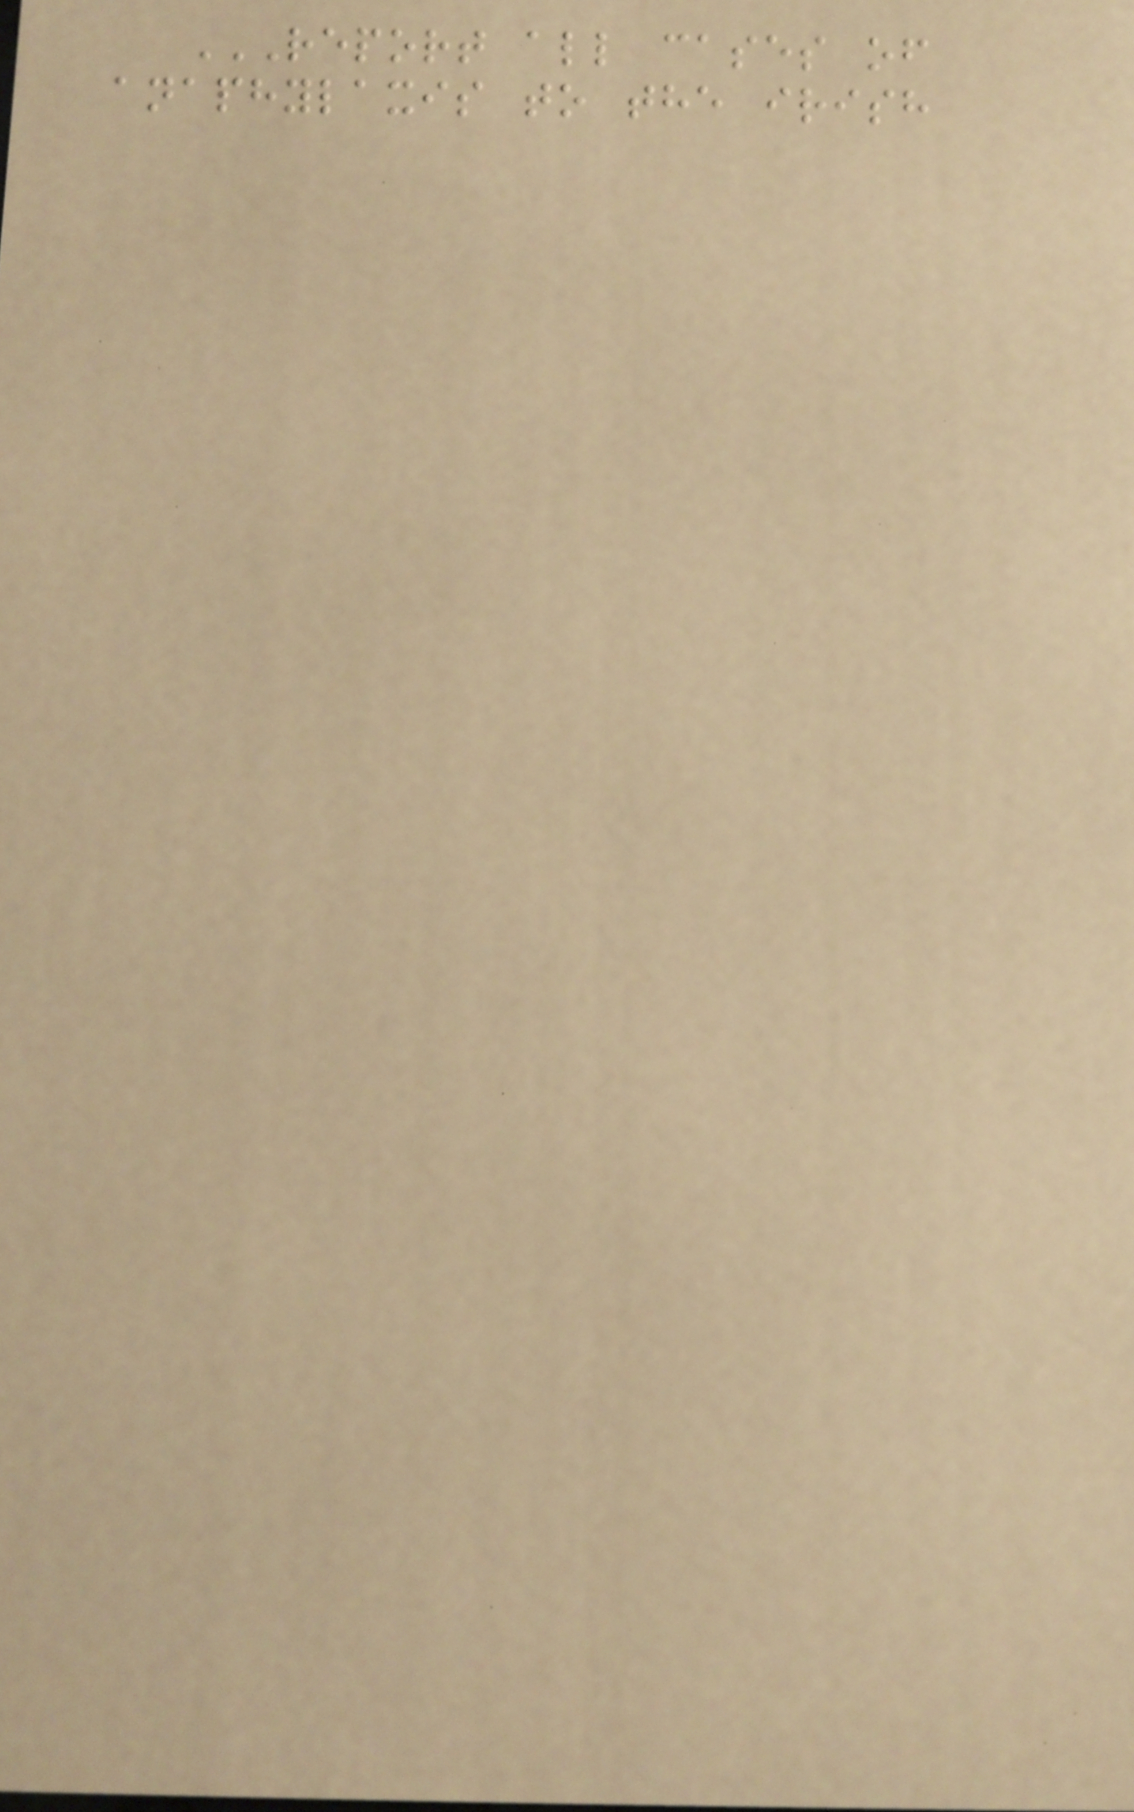REPORT ALL CASES OF
ANAPHYLAXIS TO THE IRISH
